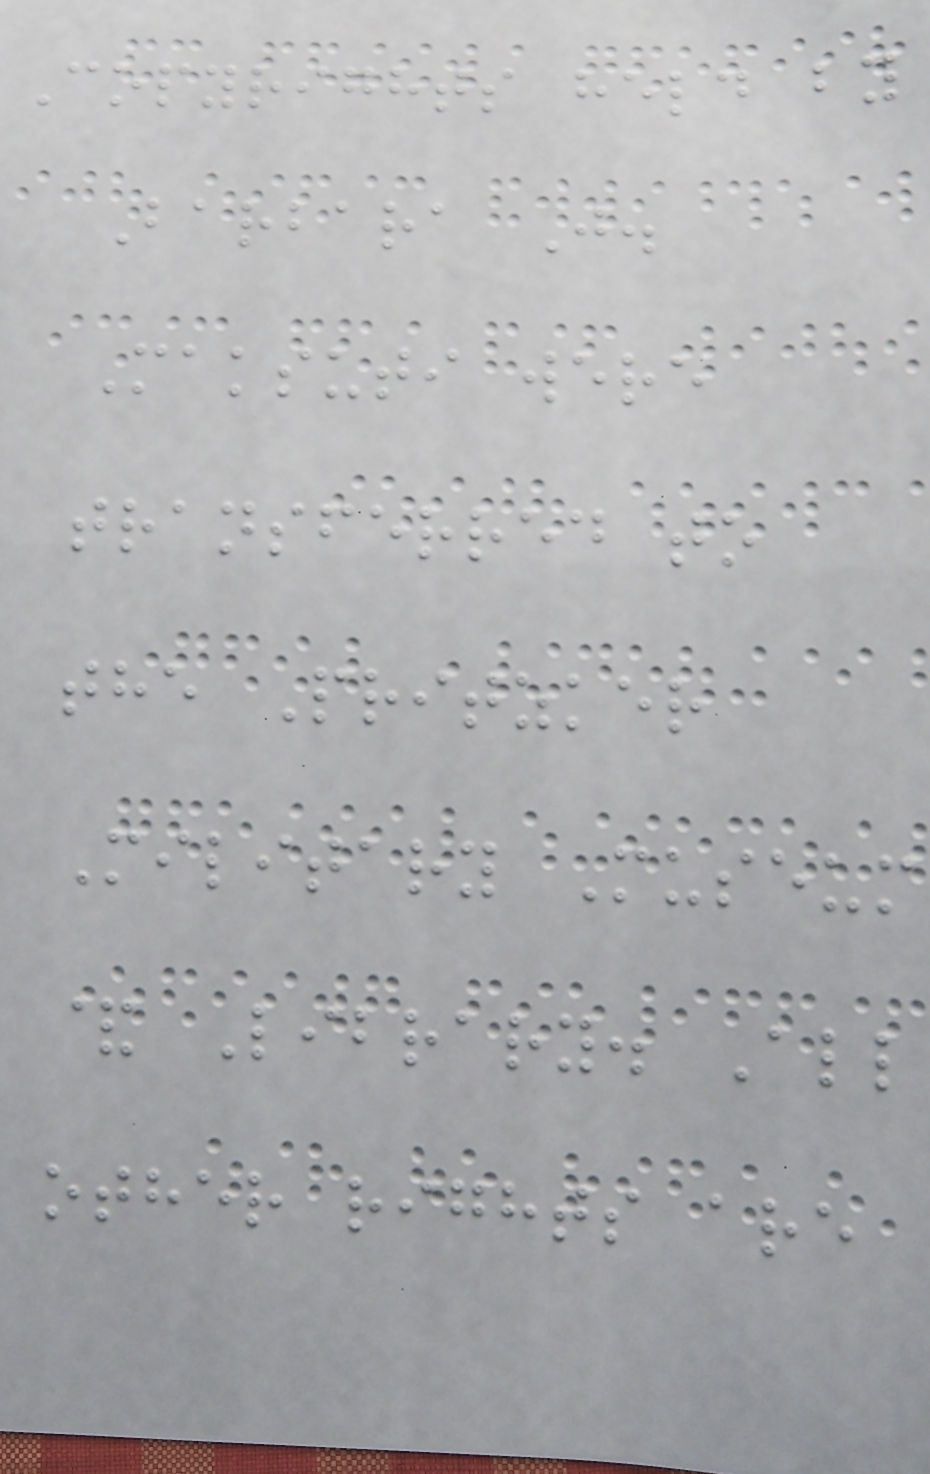Copyrights held by
Barbara J.
Maksuti were
transferred to
the Pritzker
Military Museum
& Library. All
other rights are
